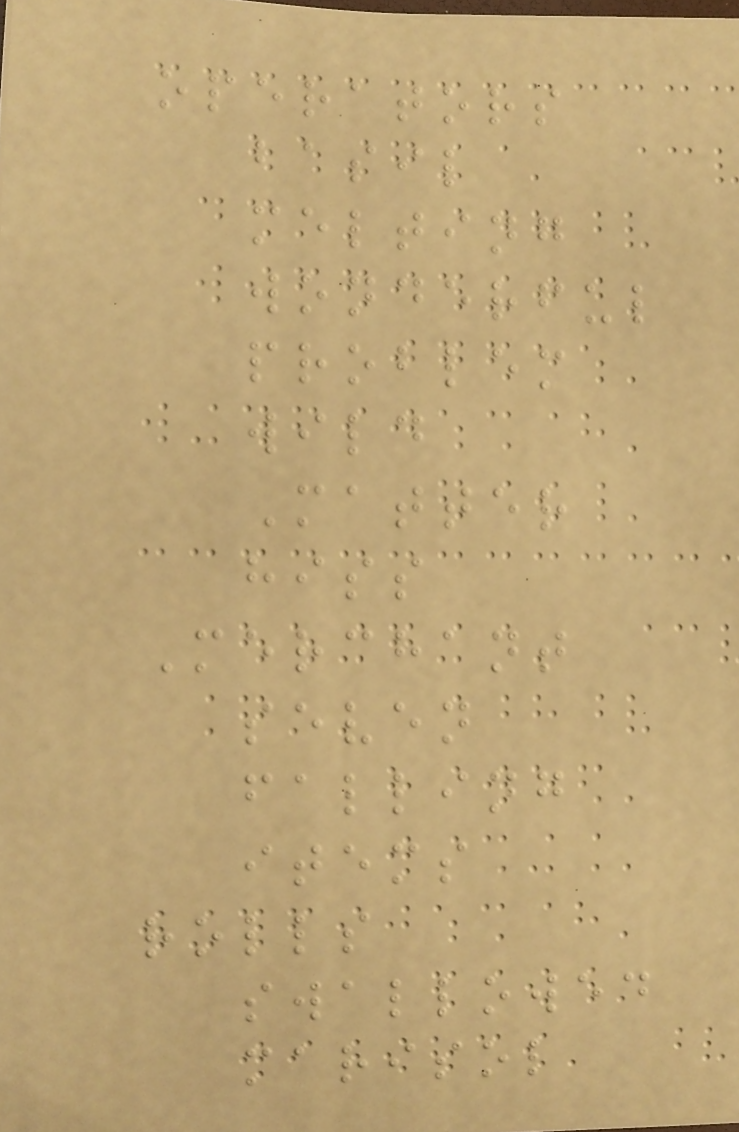operators
basil
melting
wonderful
problem
wild
Matter
hiss
Merchant
seven
falling
items
rolls
swallowed
marisol
